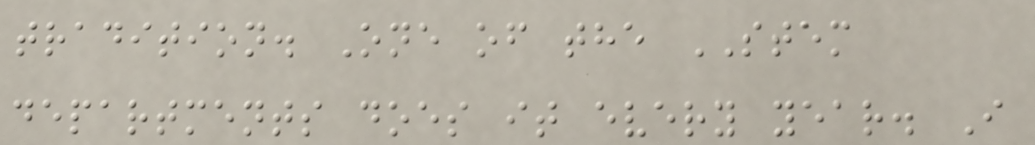tradition. One of the STEM
departments does it every year. I
